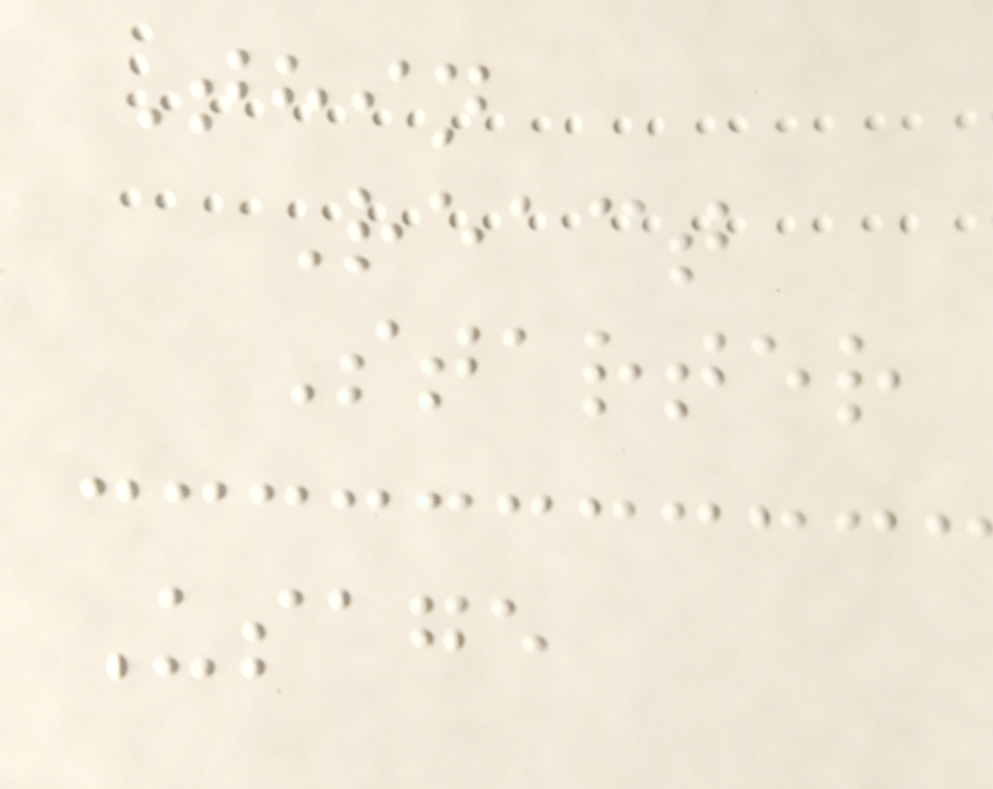Thin
React
Starter
Usage
